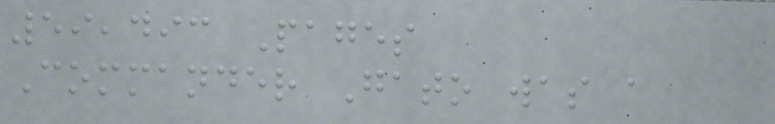59,493 Pages
Commander Gato was a
